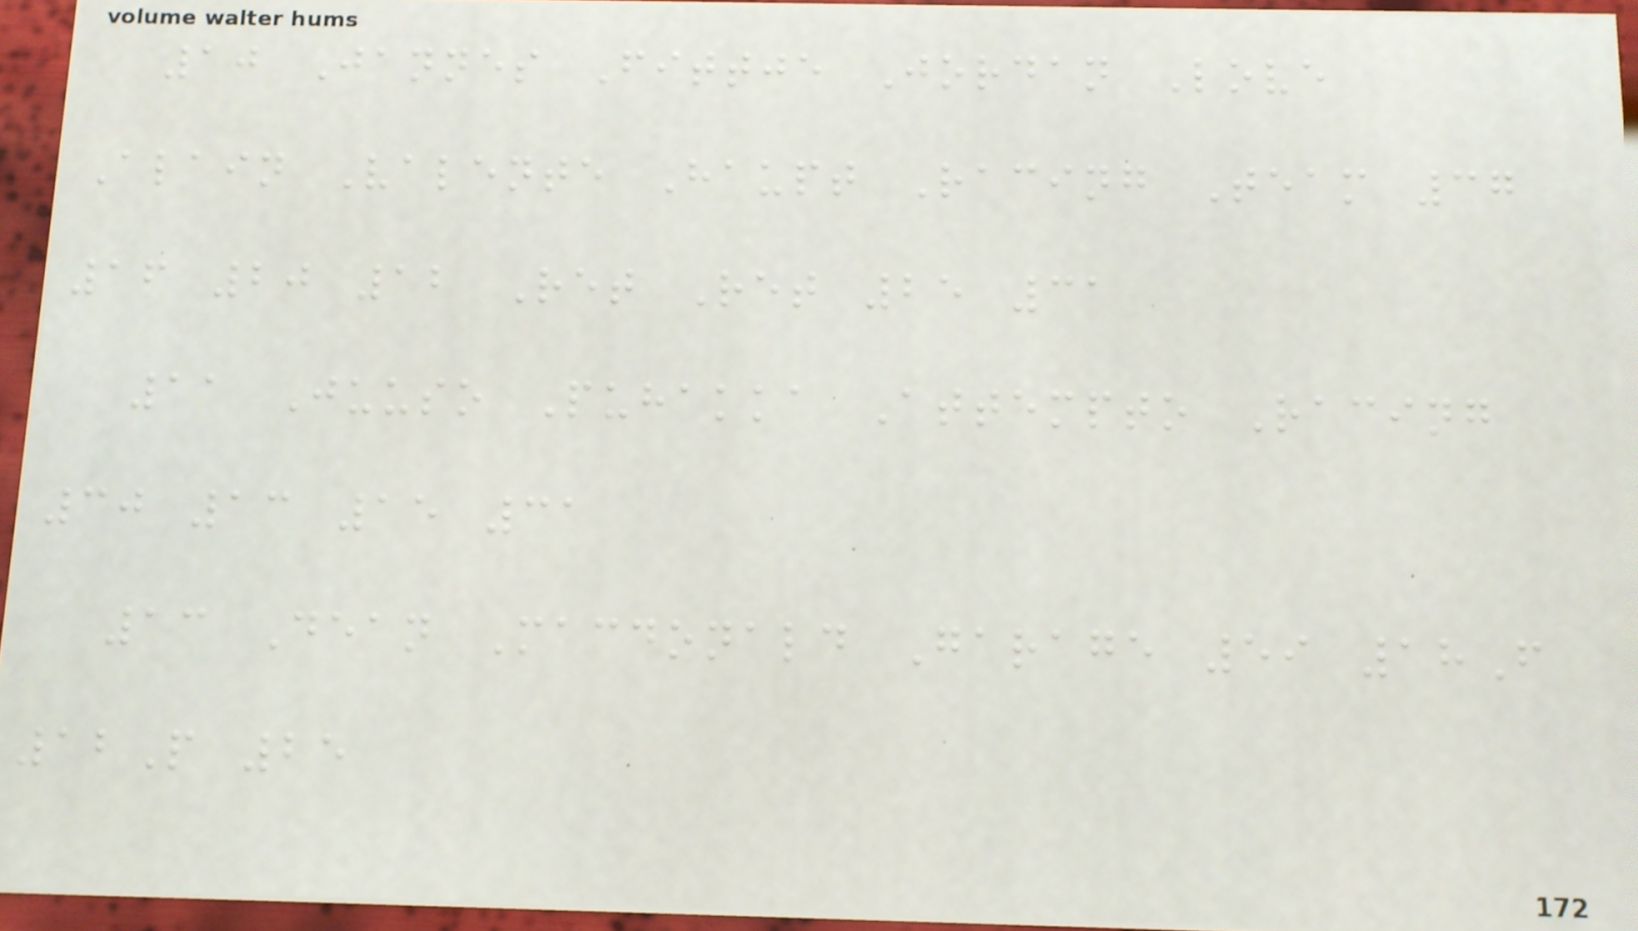10 Jannes Fittje Jordan Love
Alain Valente Haupt Racing Team 37
16 20 12 Ret Ret 25 31
11 Juuso Puhakka Attempto Racing
30 13 15 31
13 Dean Macdonald Garage 59 18F
12P 25
